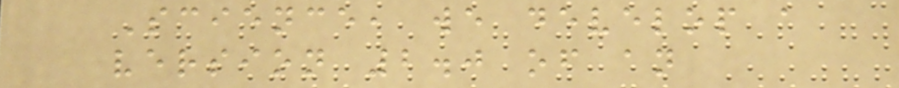Science, we develop a
version 2.0 of an
